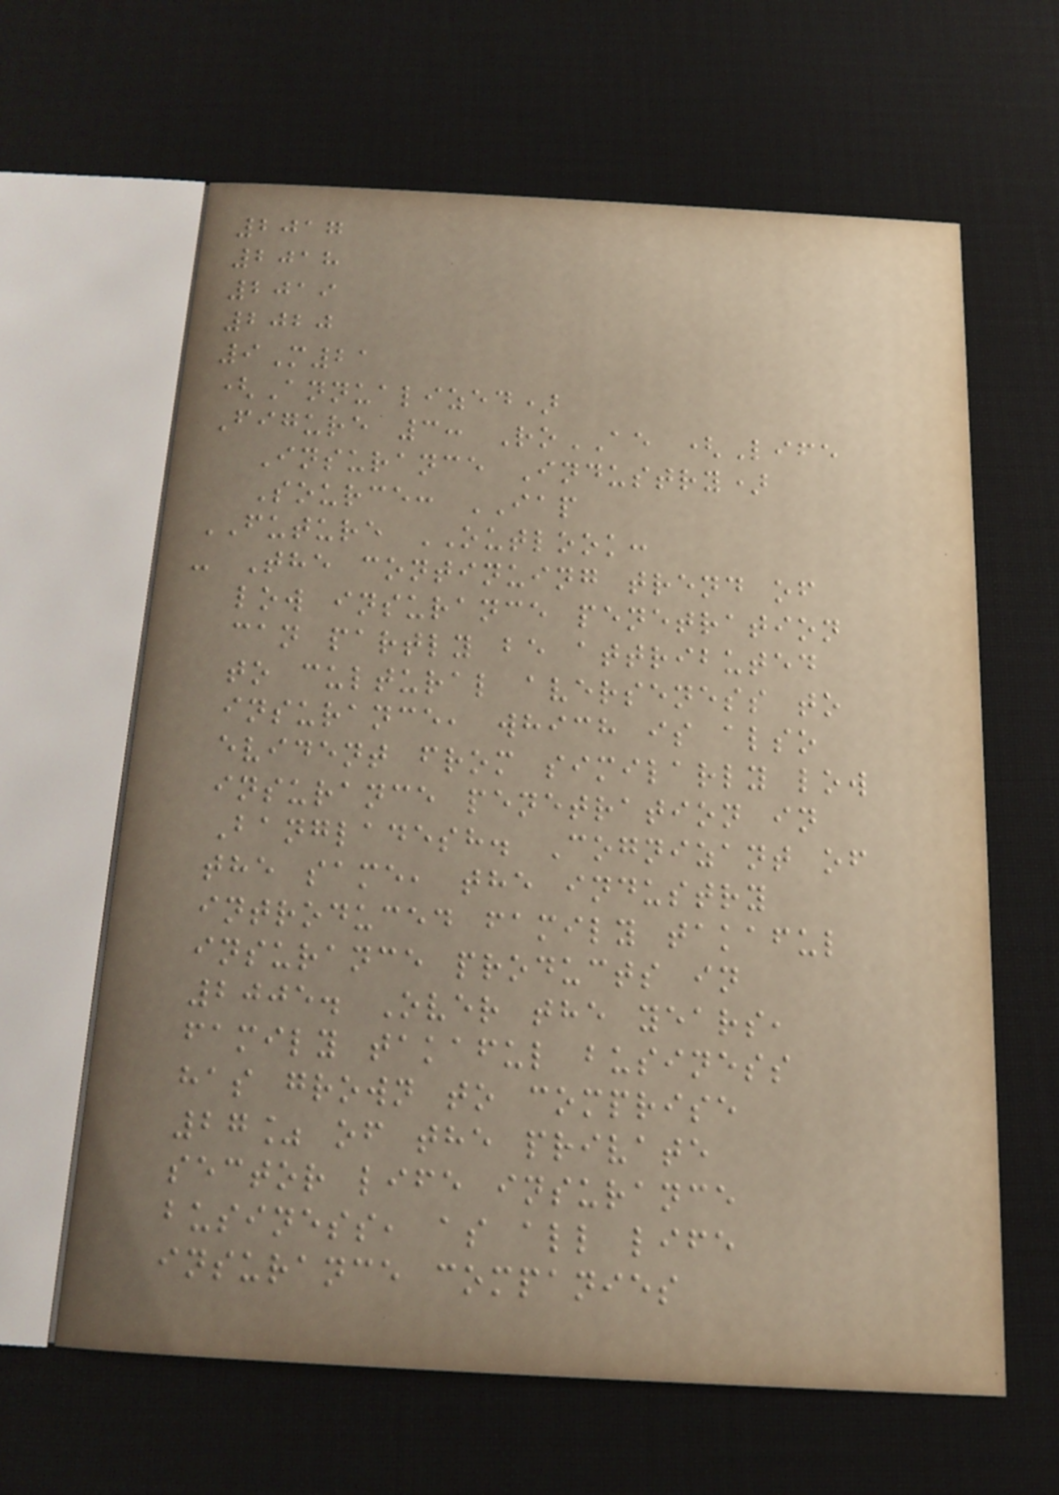2017
2018
2019
2020
9M21
(Annualized)
Figure 3: RoAE (Life
Insurance Industry)
Source: IAP
FUTURE OUTLOOK:
- The continuing trend of
low insurance penetration
can partly be attributed
to cultural averseness to
insurance, which is also
evident from similarly low
insurance penetration in
Bangladesh. Cognizant of
the same, the industry
introduced family takaful
insurance products in
2005. Over the years,
family takaful business
has grown to comprise
27% of the private
sector life insurance
business, as all life
insurance companies
